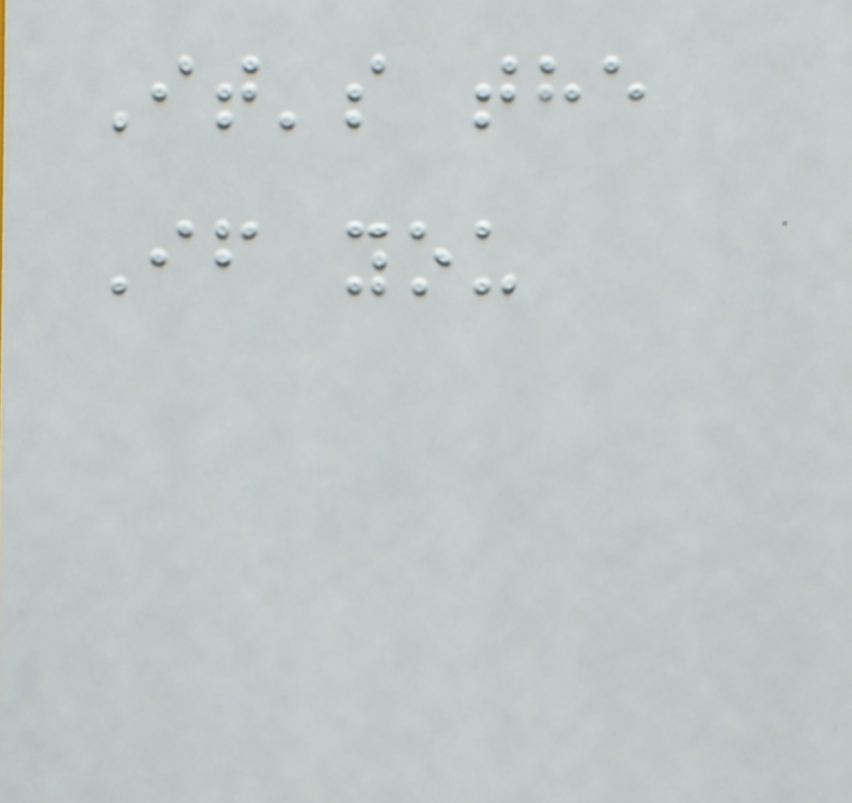It's the
If you
